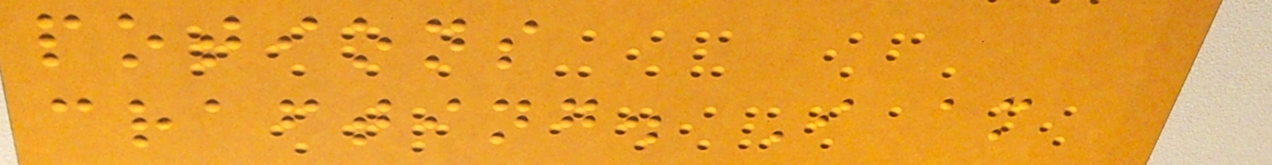potions
crafting. I am
